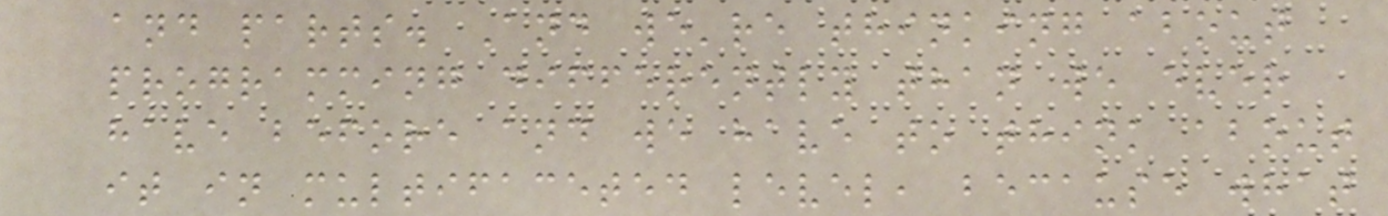and parts. And we're thinking about
programming differently than we ever
have before and we have to think about
it in multifaceted level, because what
